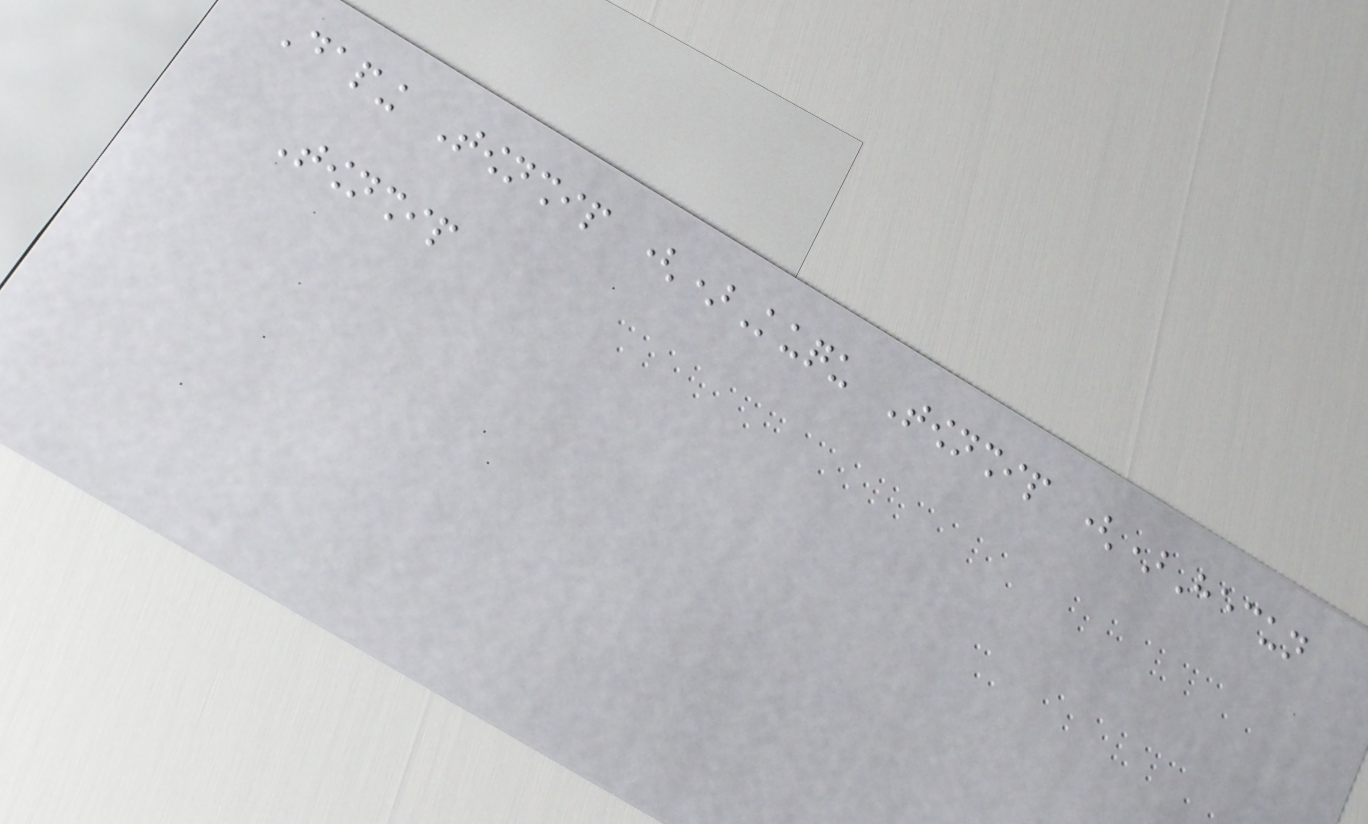Daping Township ()Kuqu Township ()Hecun
Township
